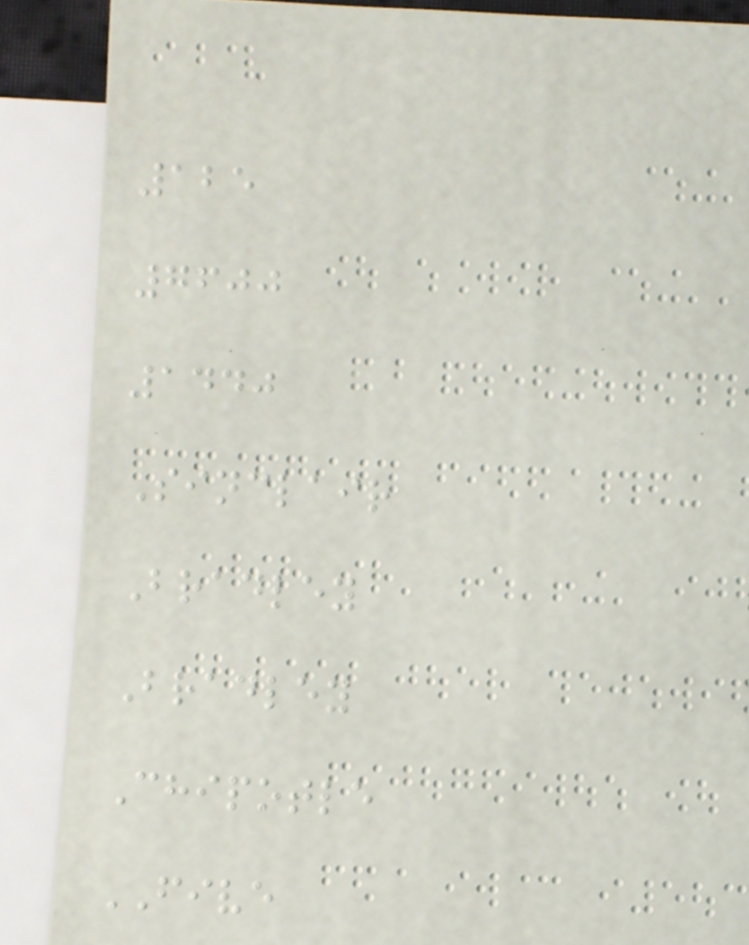125
7600
1440
Sinclair
Bradley
Bradley
Chipotle
FIVE
